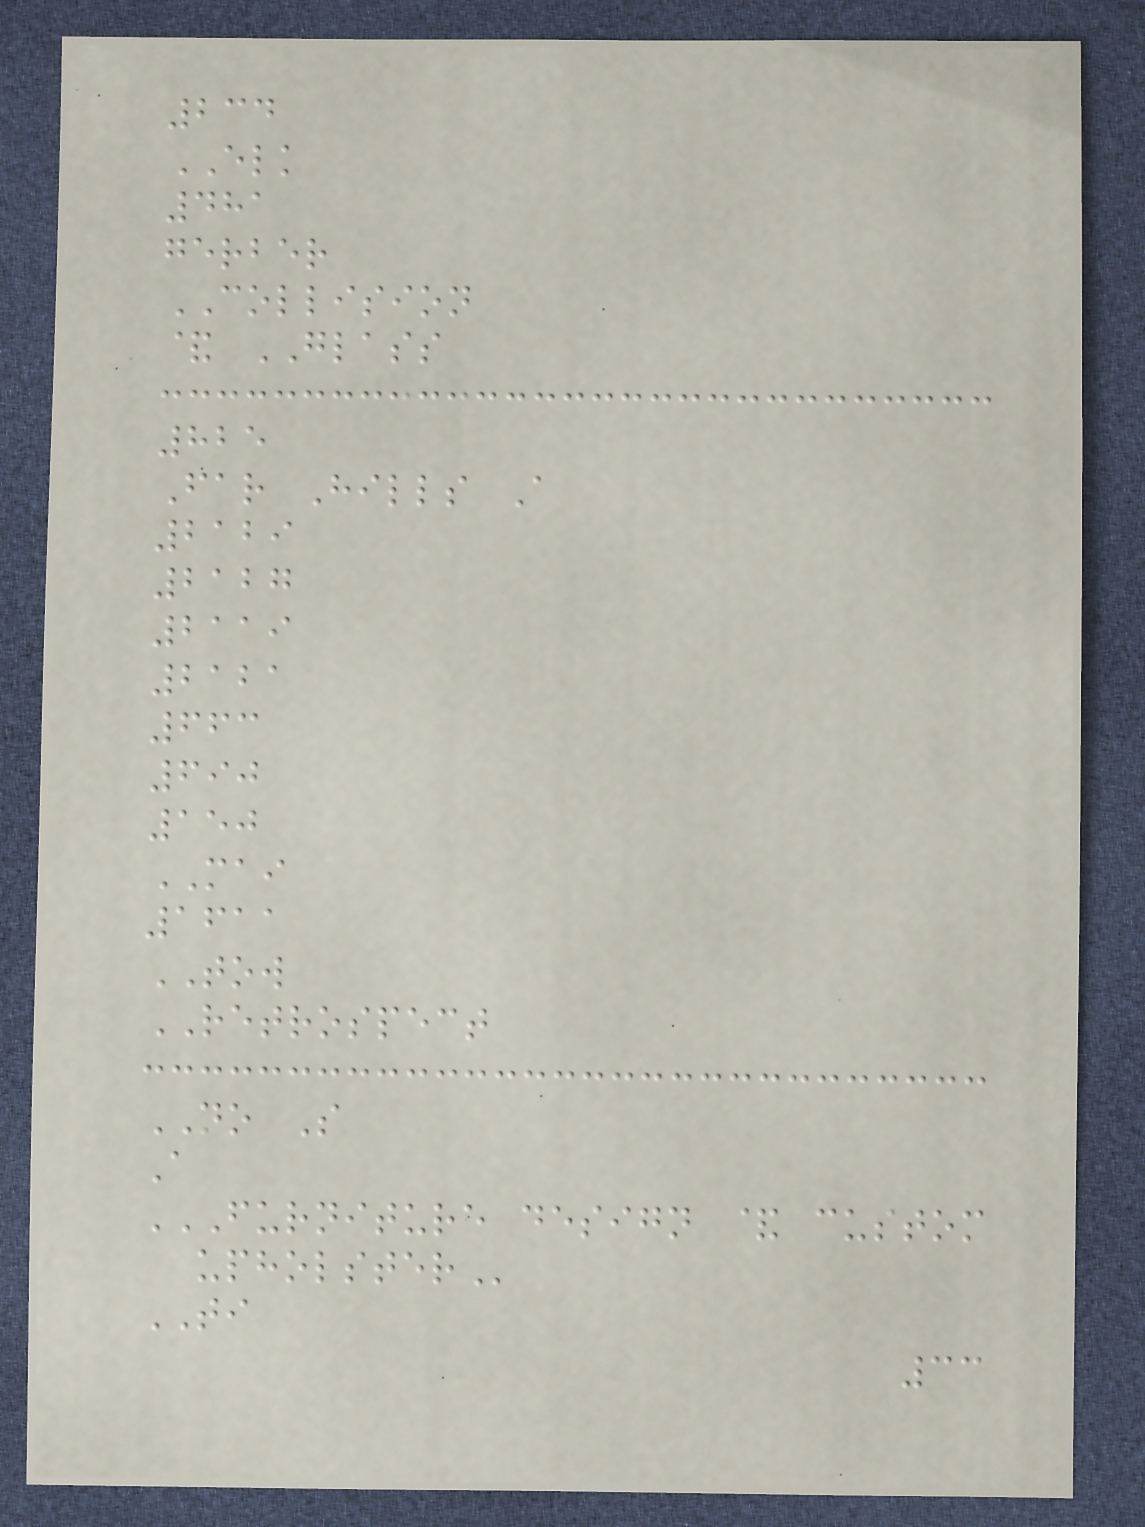234
ELK
481
gerber
COLLISION
& GLASS
825
Far Hills A
2129
2127
2119
2121
663
690
150
MAI
1611
TOW
RETROSPECT
NO S
A
FURNITURE DESIGN & CUSTOM
UPHOLSTER
TI
33
